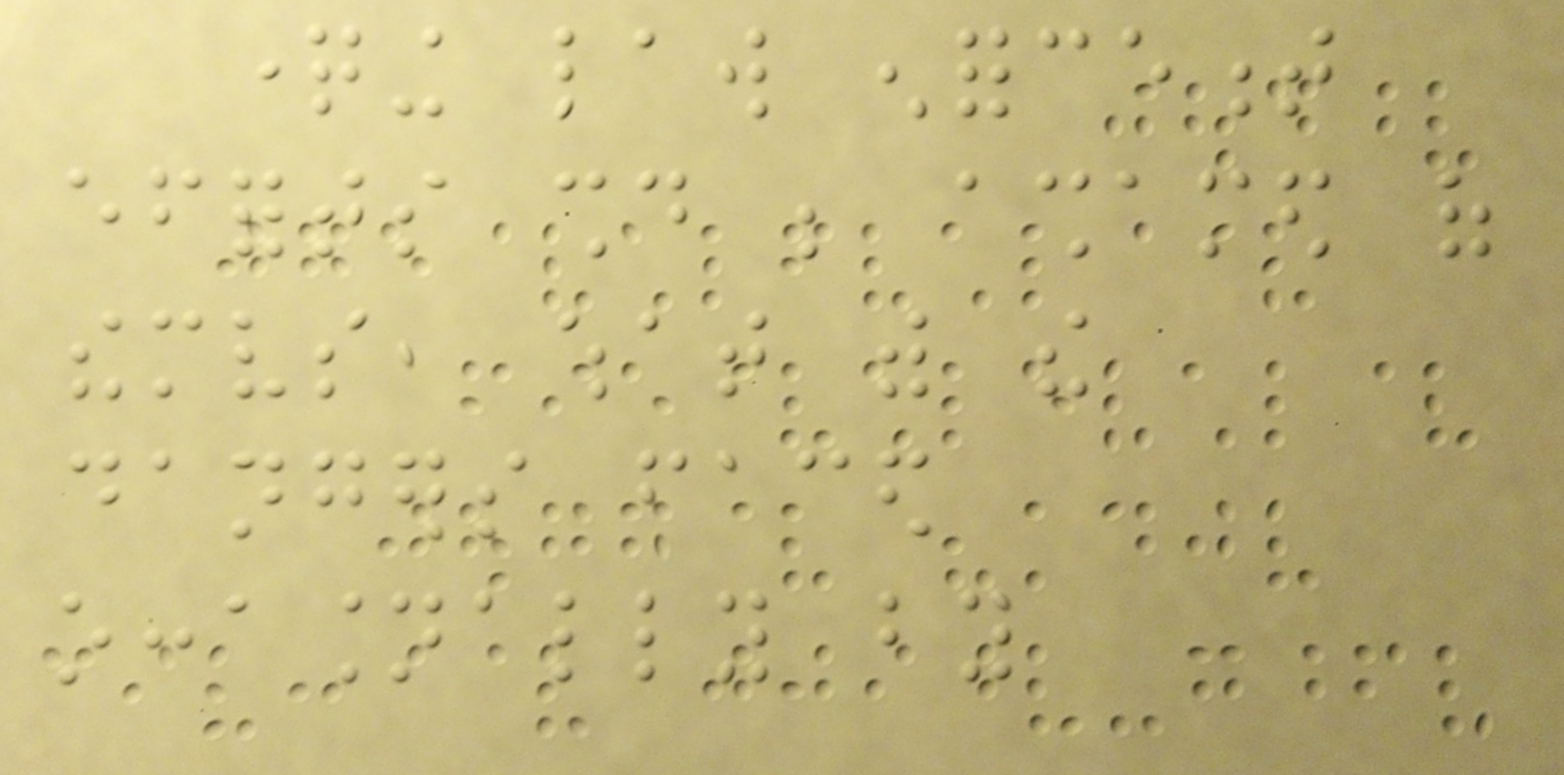questioning law enforcement
efforts should be ashamed of
themselves, what with the
dangers faced
occasionally by
